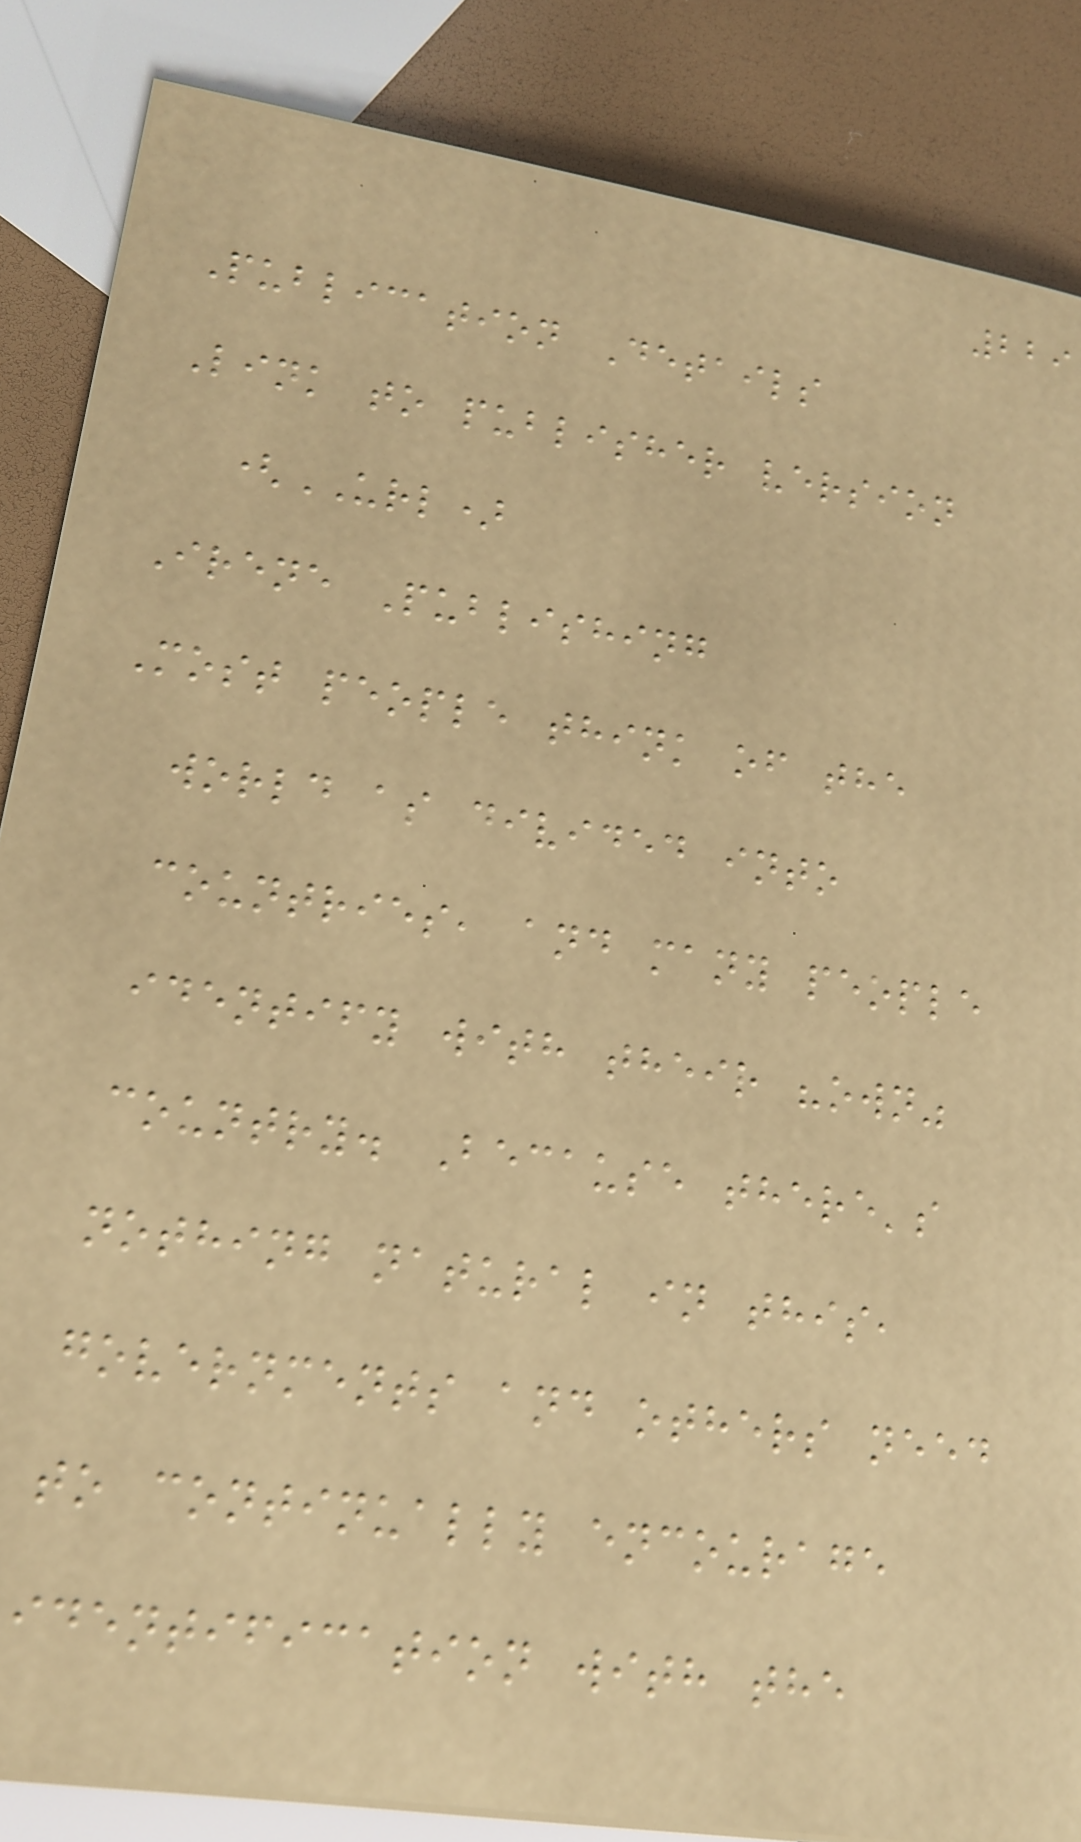229
Publication Details
Link to publisher version
(URL)
Irene Publishing
Most people think of the
world as divided into
countries, and many people
identify with their "own"
country. Because there's
nothing natural in this,
governments and others need
to continually encourage
identification with the
